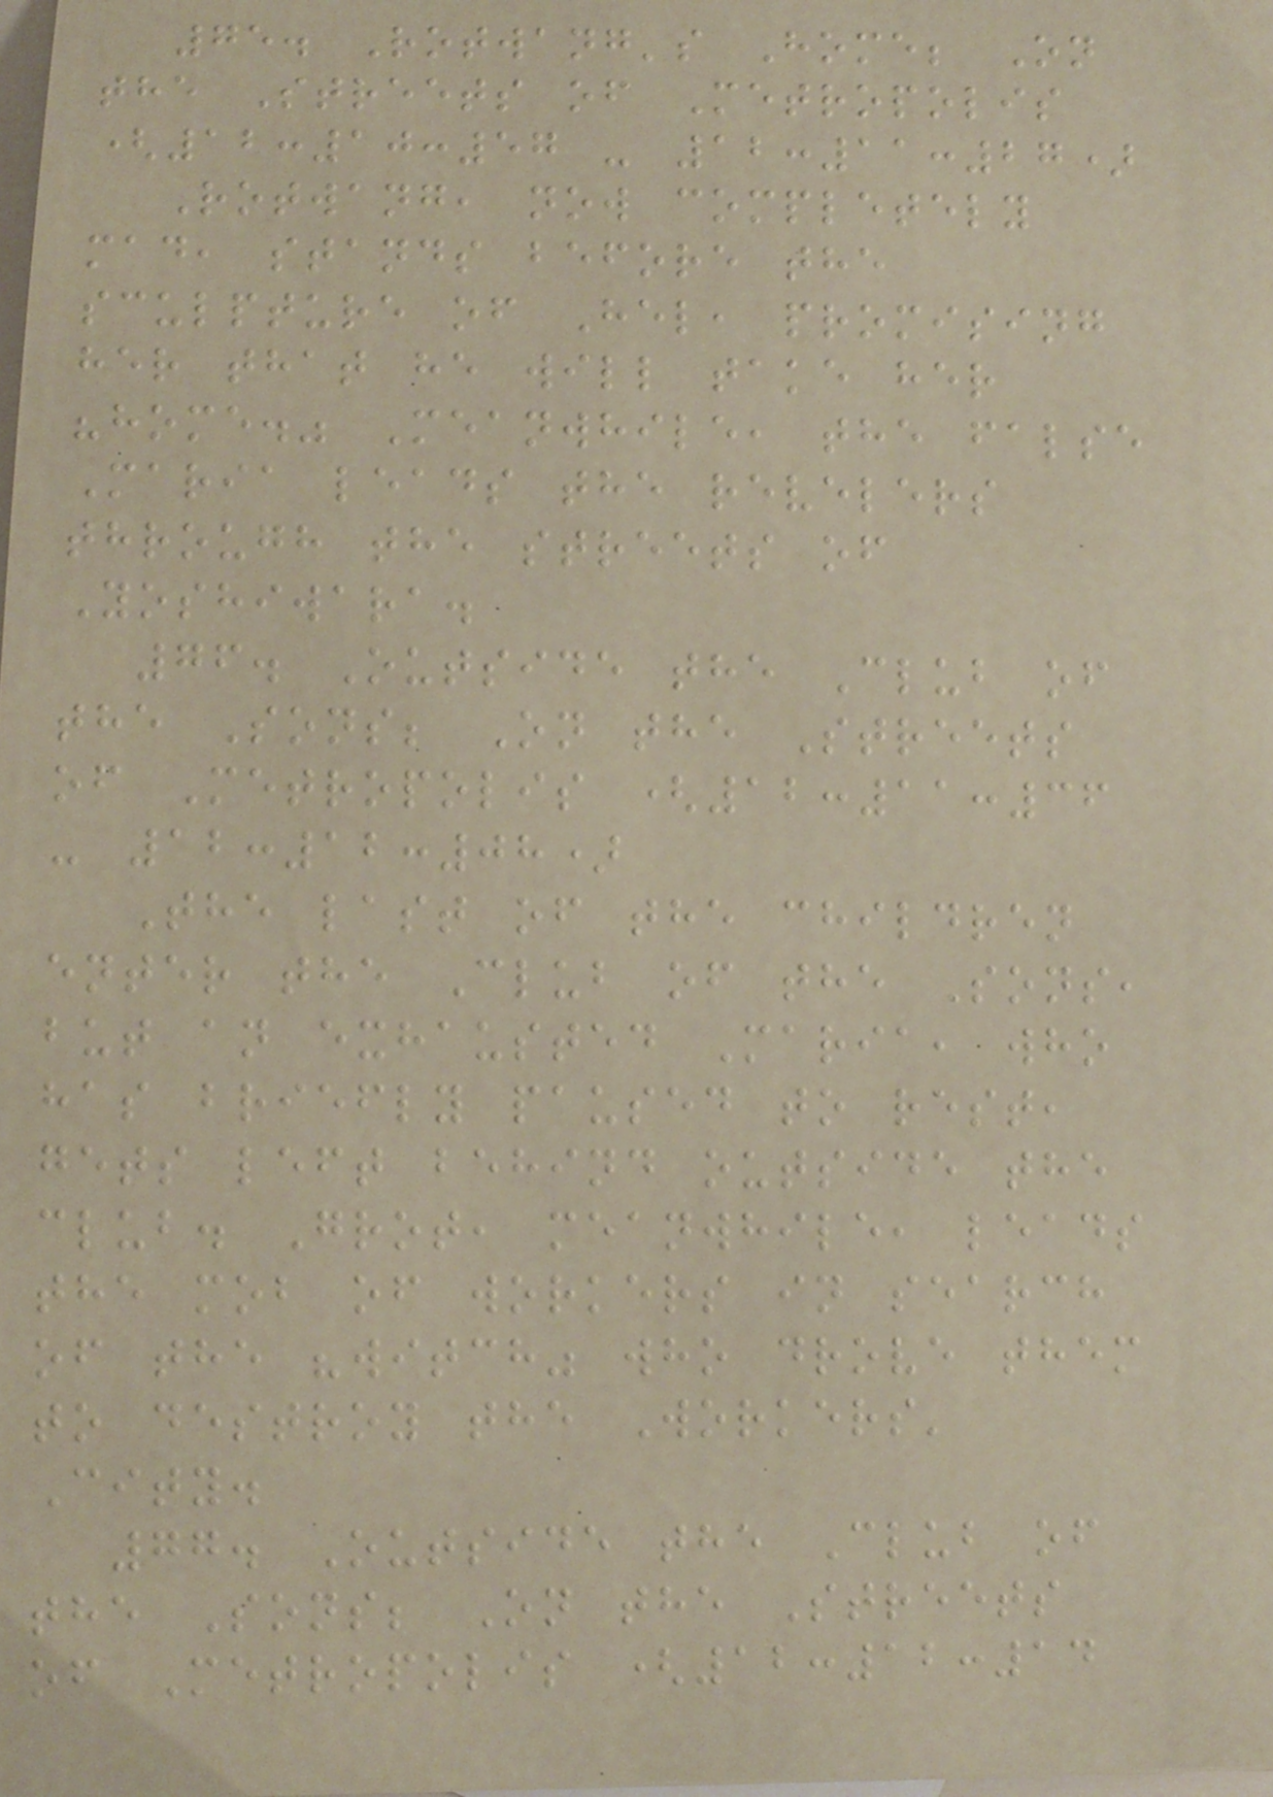75. Rotwang's Home; On
the Streets of Metropolis
(12:10:57 - 12:11:27)
Rotwang, now completely
mad, stands before the
sculpture of Hel, promising
her that he will take her
"home." Meanwhile, the false
Maria leads the revelers
through the streets of
Yoshiwara.
76. Outside the Club of
the Sons; On the Streets
of Metropolis (12:11:36
- 12:12:08)
The last of the children
enter the Club of the Sons,
but an exhausted Maria, who
has briefly paused to rest,
gets left behind outside the
club. Grot, meanwhile, leads
the mob of workers in search
of the "witch" who drove them
to destroy the Workers'
City.
77. Outside the Club of
the Sons; On the Streets
of Metropolis (12:12:14
